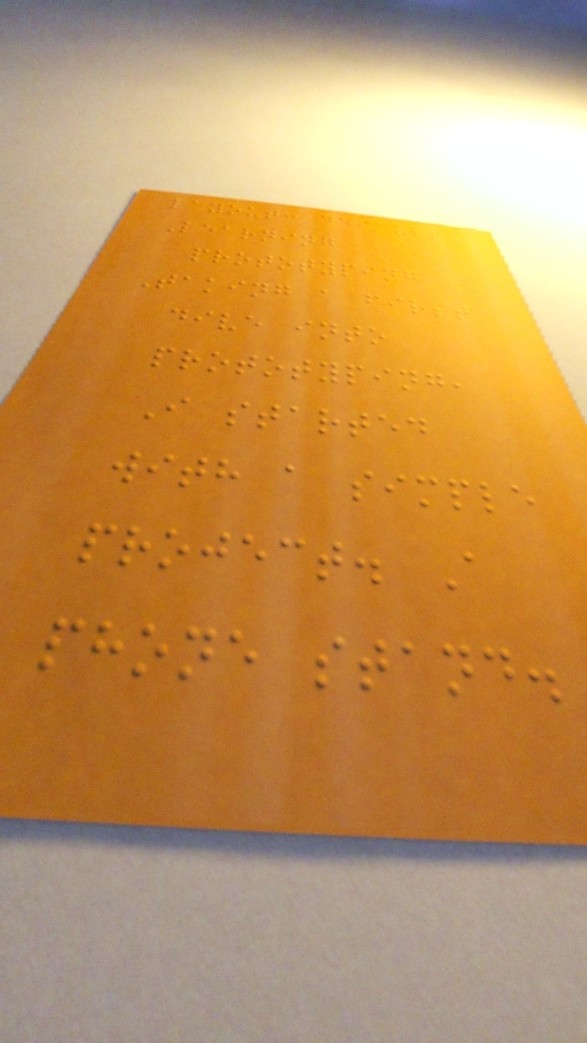layout: default
Learning
prototyping
Taking a first
dive into
prototyping,
I started
with a simple
project. A
phone stand.
